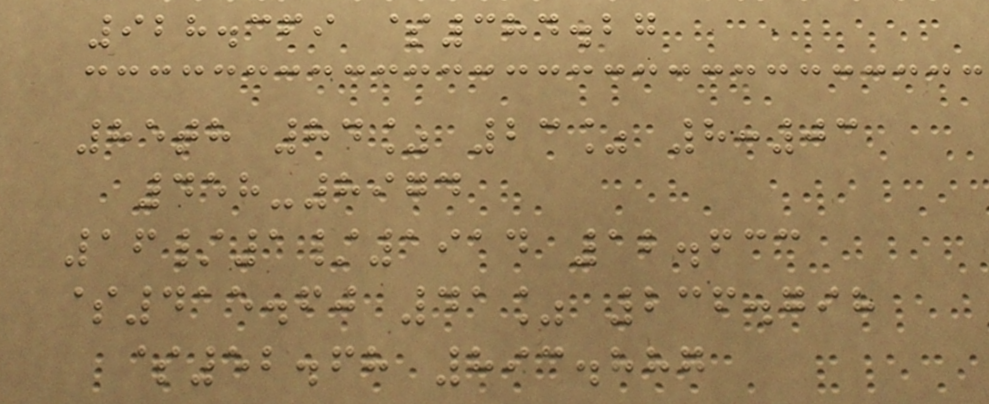928.369 $384.27
85th 84% 23% 8:03
458-8974
16/1/1914 12.633
$415.60 41% 236.798
$52.68 893.887
